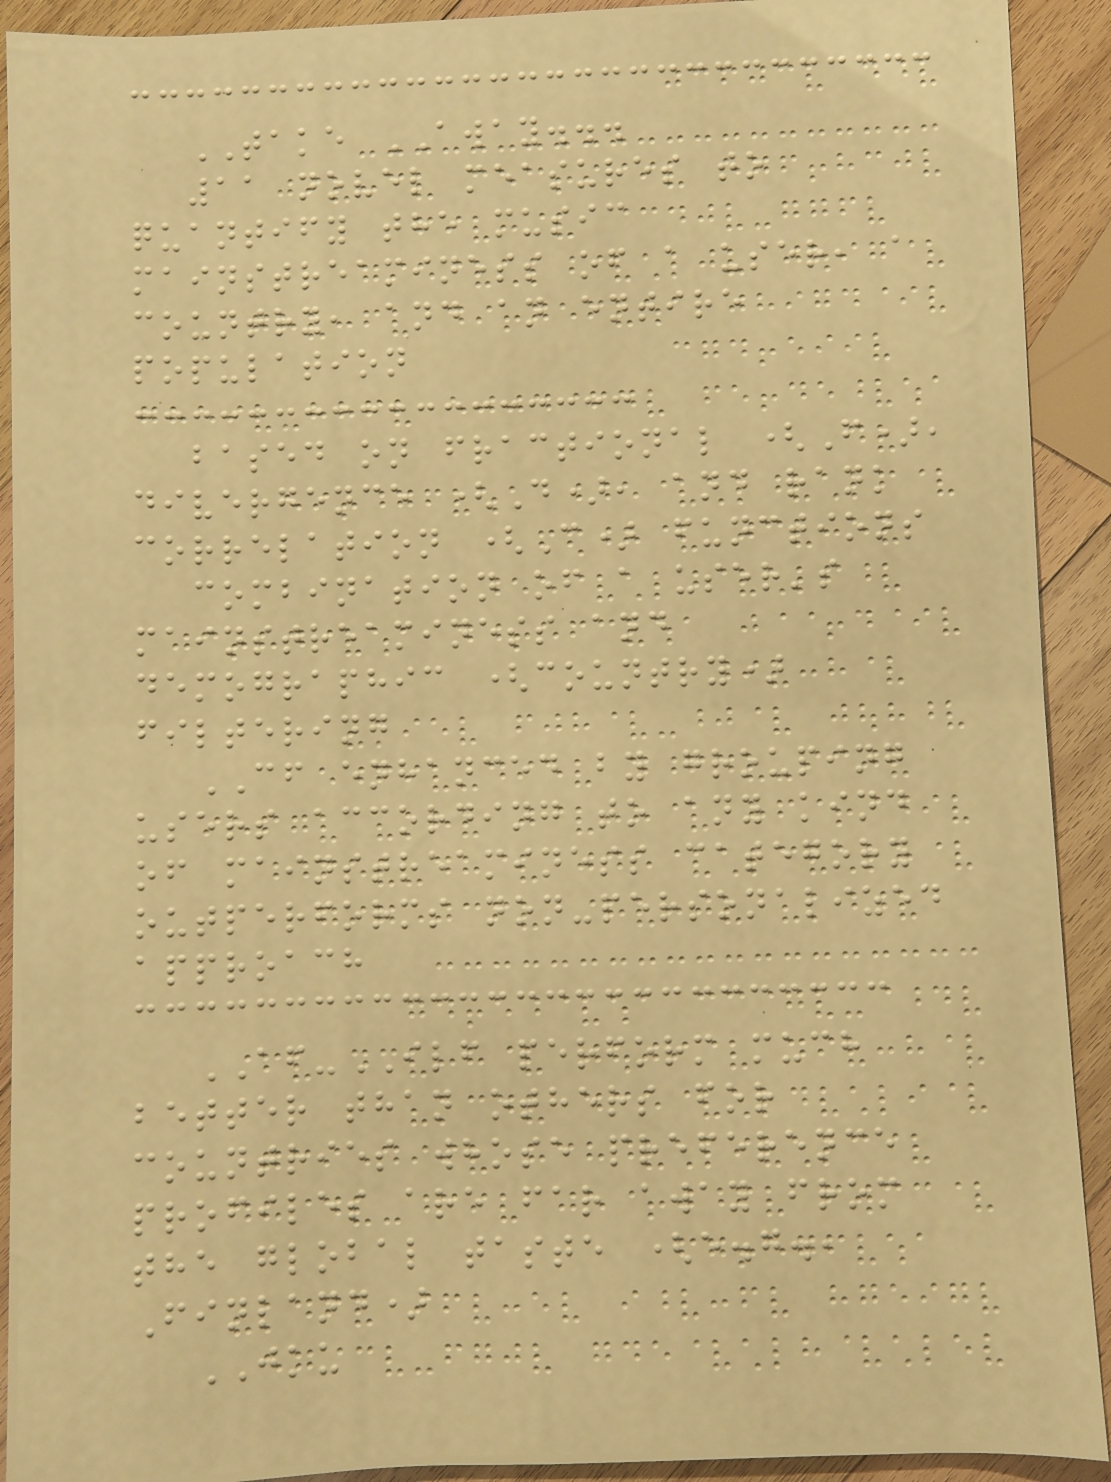TAKE AWAY...
11 novel measures to
quantify the music
mainstreaminess of a user, a
country, and an entire
population
based on fractional (F),
divergence (D), and rank
correlation (C) functions
combination of a user's
mainstreaminess and
demographic (country)
filtering
CF enhanced by grouping
users according to any kind
of mainstreaminess category
outperforms non-personalized
approach
AF-ILF perform much
better than others for
countries whose preference
profiles are far away from
the global taste (e.g.,
Finland)
JKU
